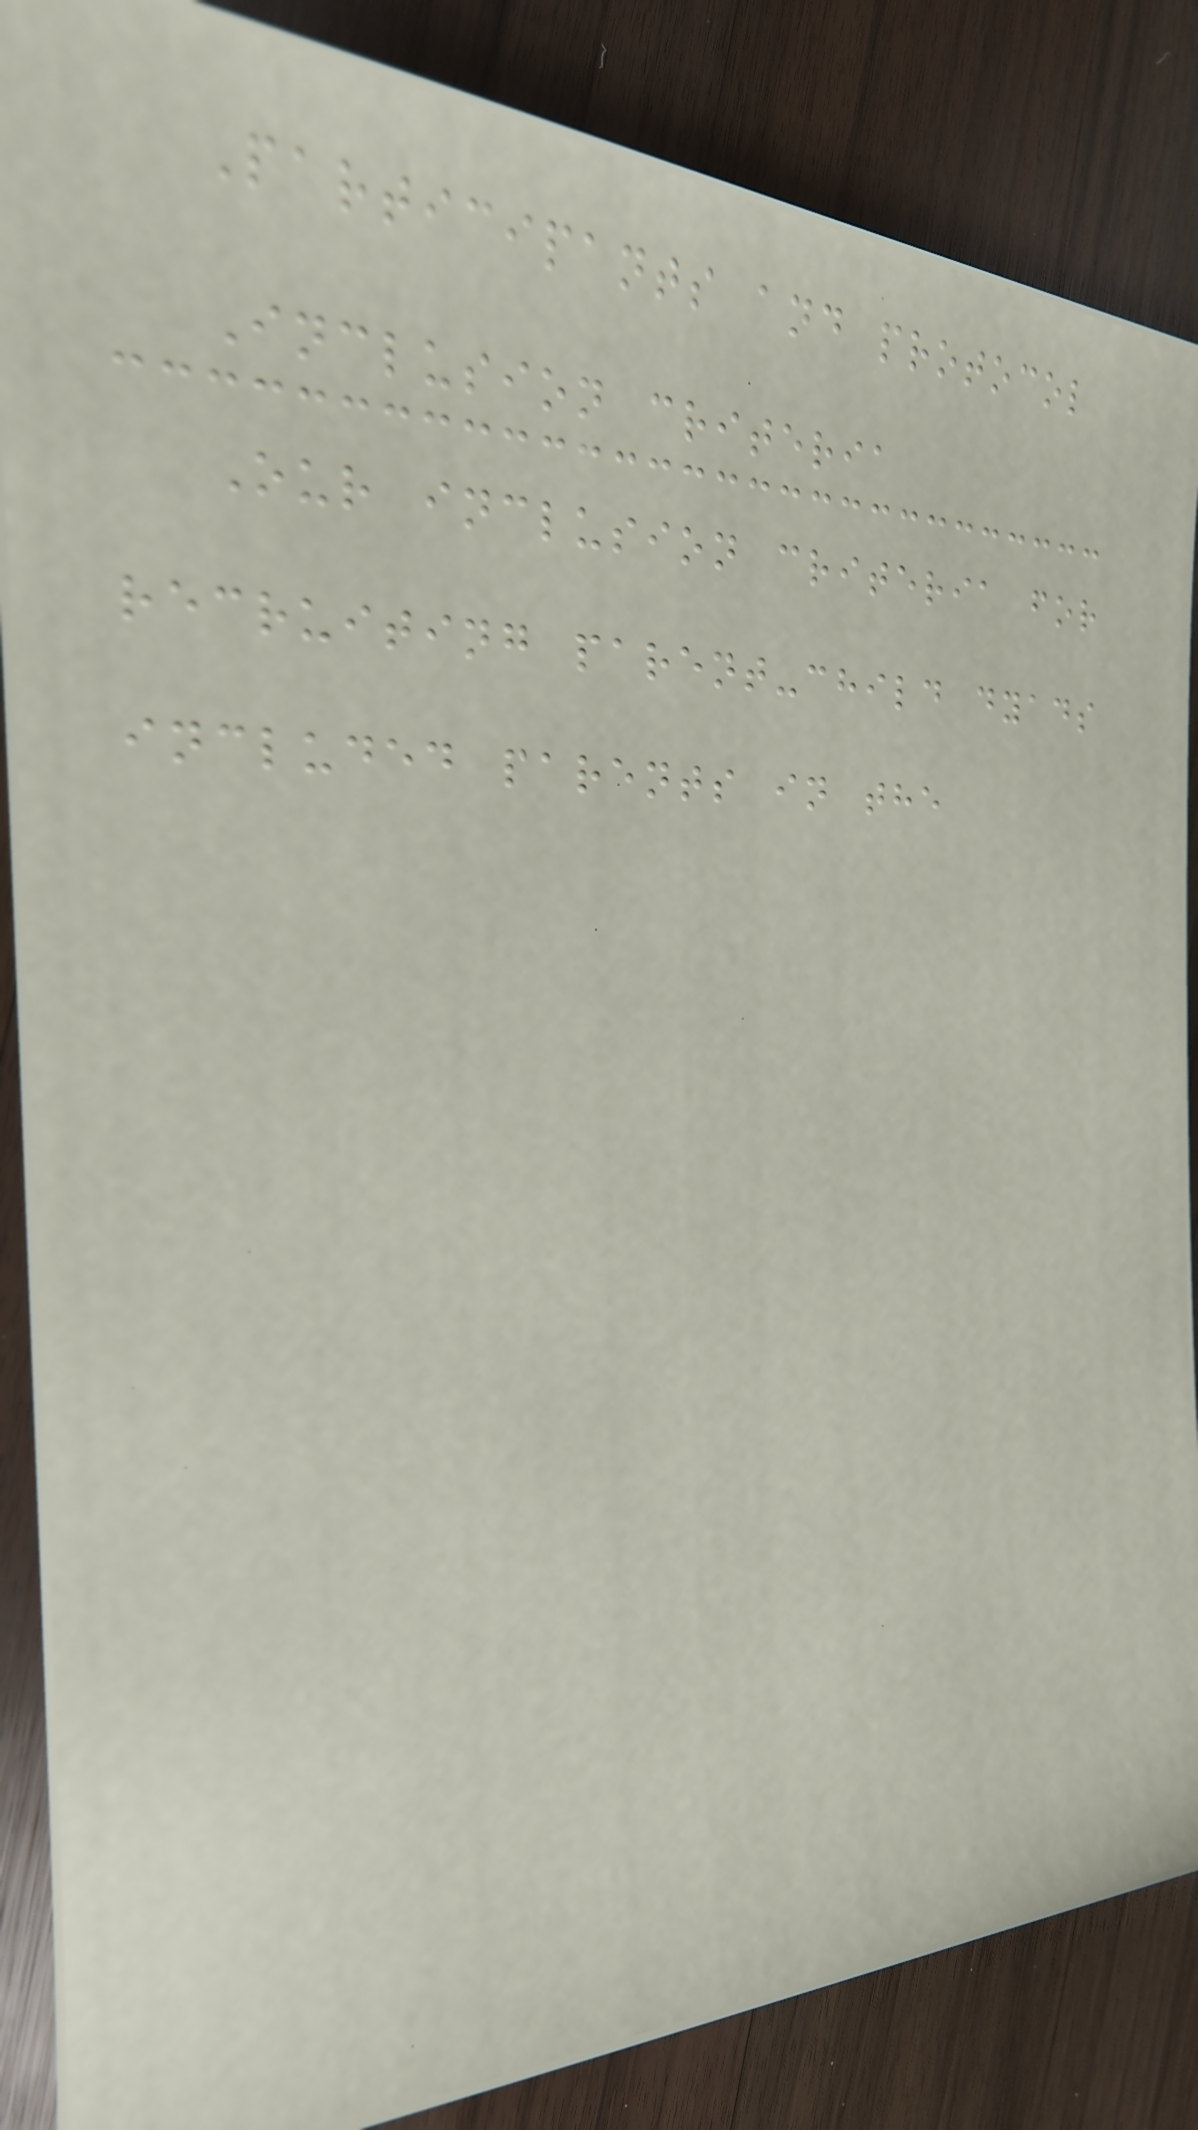Participants and protocol
Inclusion criteria
Our inclusion criteria for
recruiting parent-child dyads
included parents in the
